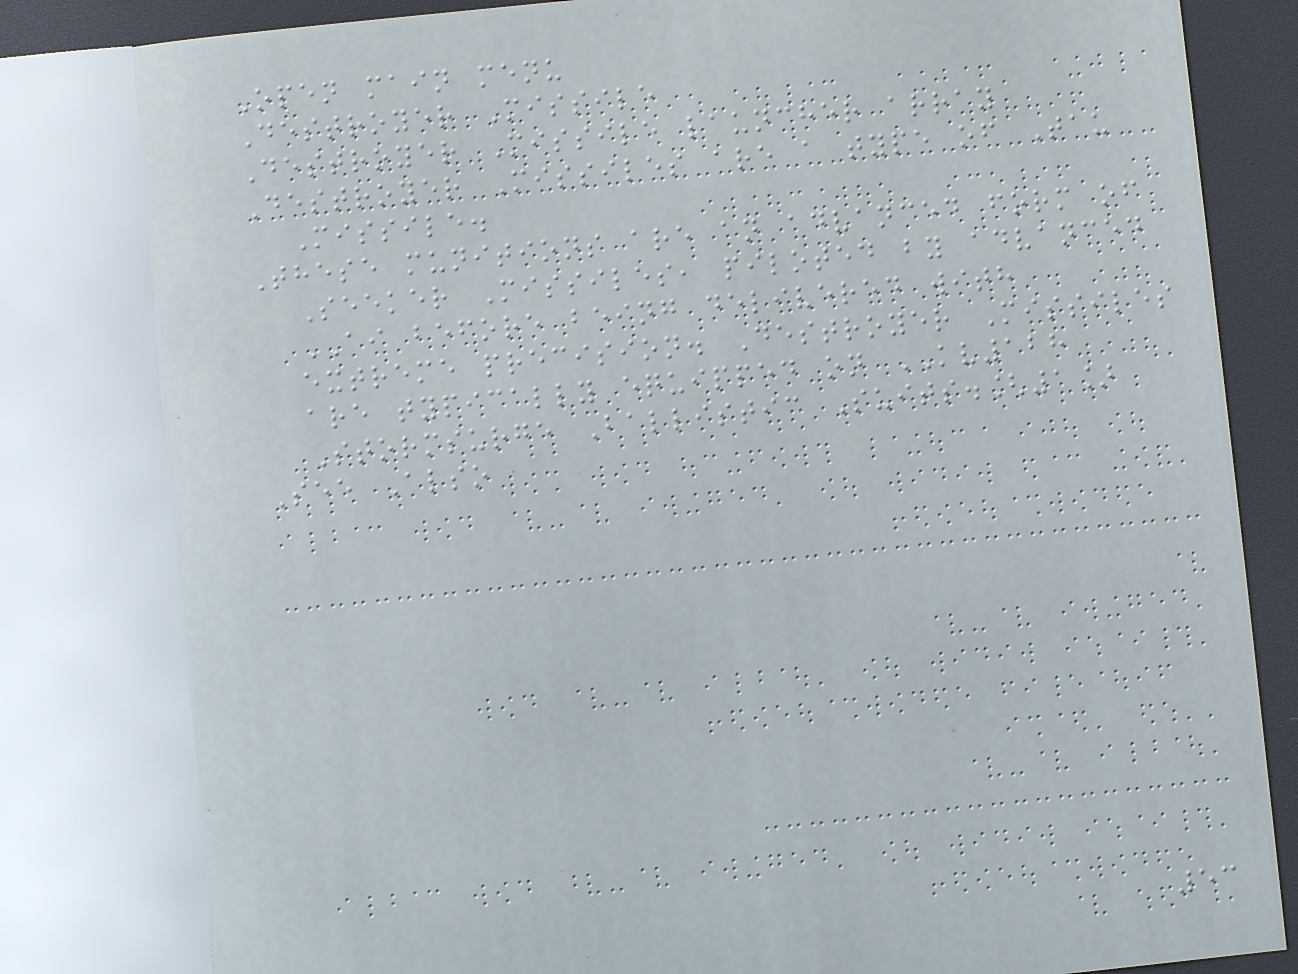Open main menu
Destroyer Missile
Destroyer Missile launcher array
Destroyer Missiles are a type of Tau
Missile.
These munitions are an advanced form of
Seeker Missiles, piloted by advanced
AI before being delivered with
extreme precision. Destroyer Missiles
are typically equipped on KV128
Stormsurge Ballistic Suits.[1]
See Also
53
